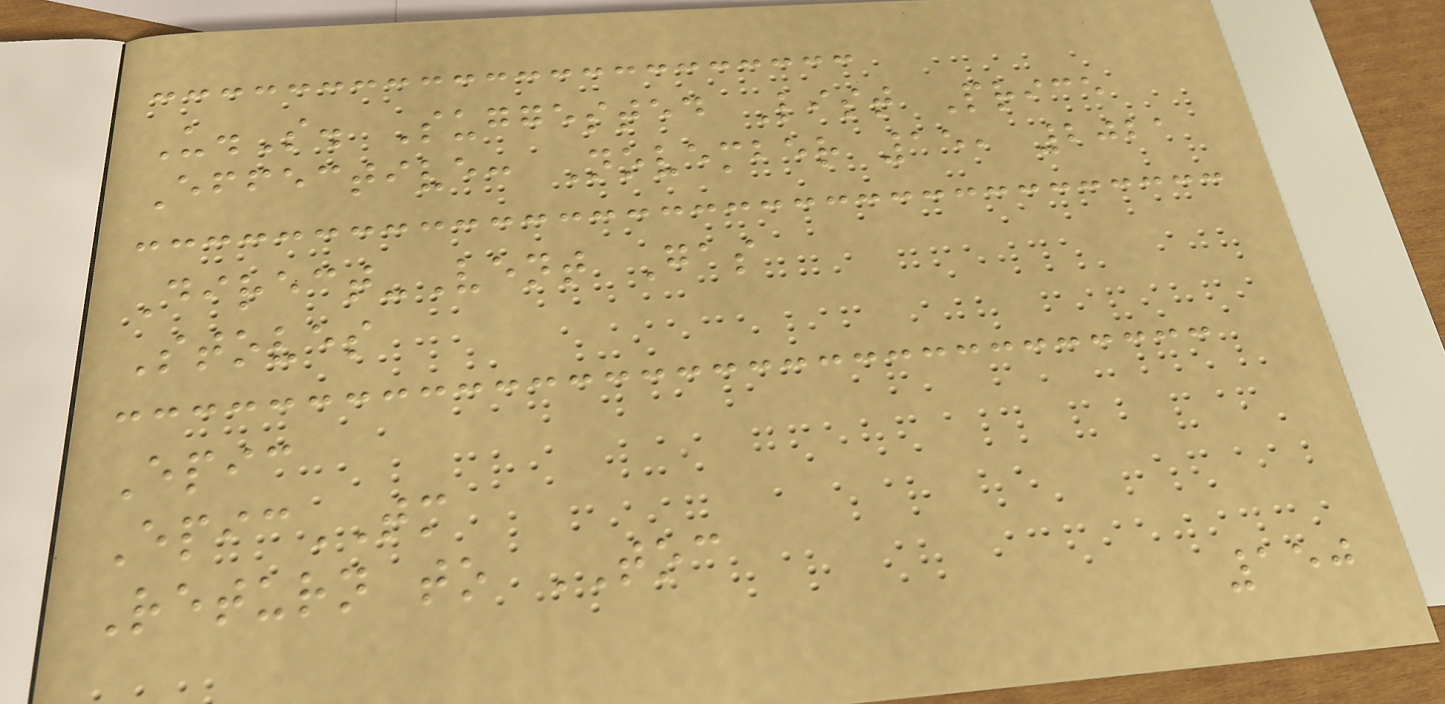U.S. Suggested List Price
Effective: November 15, 2021
Direct-Vent Gas
Stoves
Epic
EpicTM
Return to TOC
150
